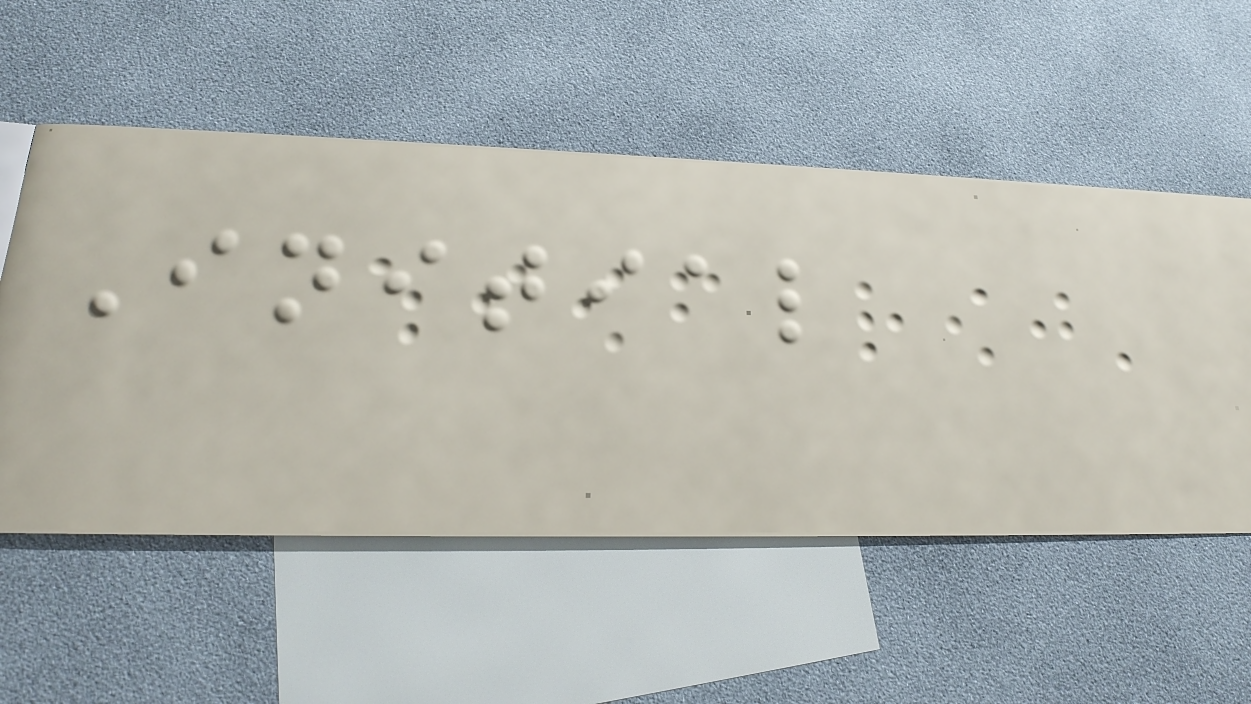Initial
